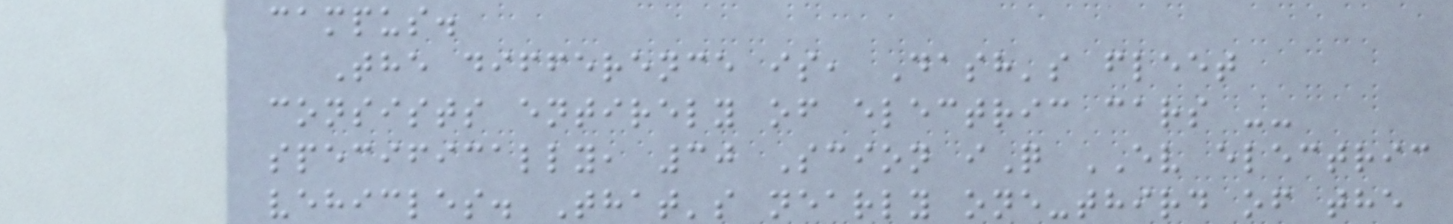campus.
The difference is, Dash's fleet
consists entirely of electric cars --
specifically, 30 Scion iQ EV electric
vehicles. That's nearly one-third of the
